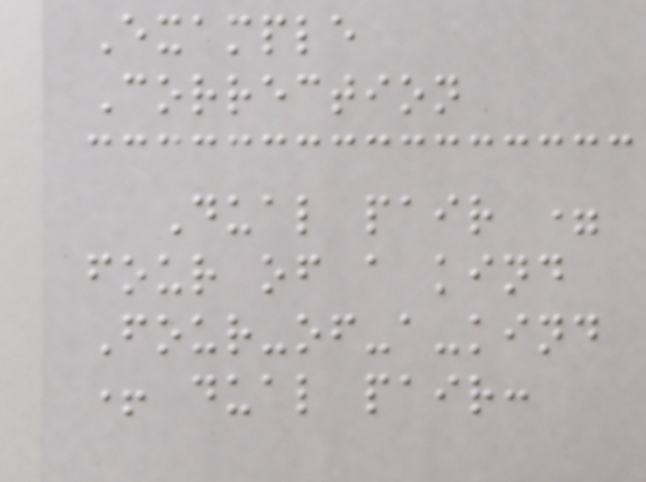Example
Correction
Dual pair =
four of a kind
Four-of-a-kind
+ dual pair:
